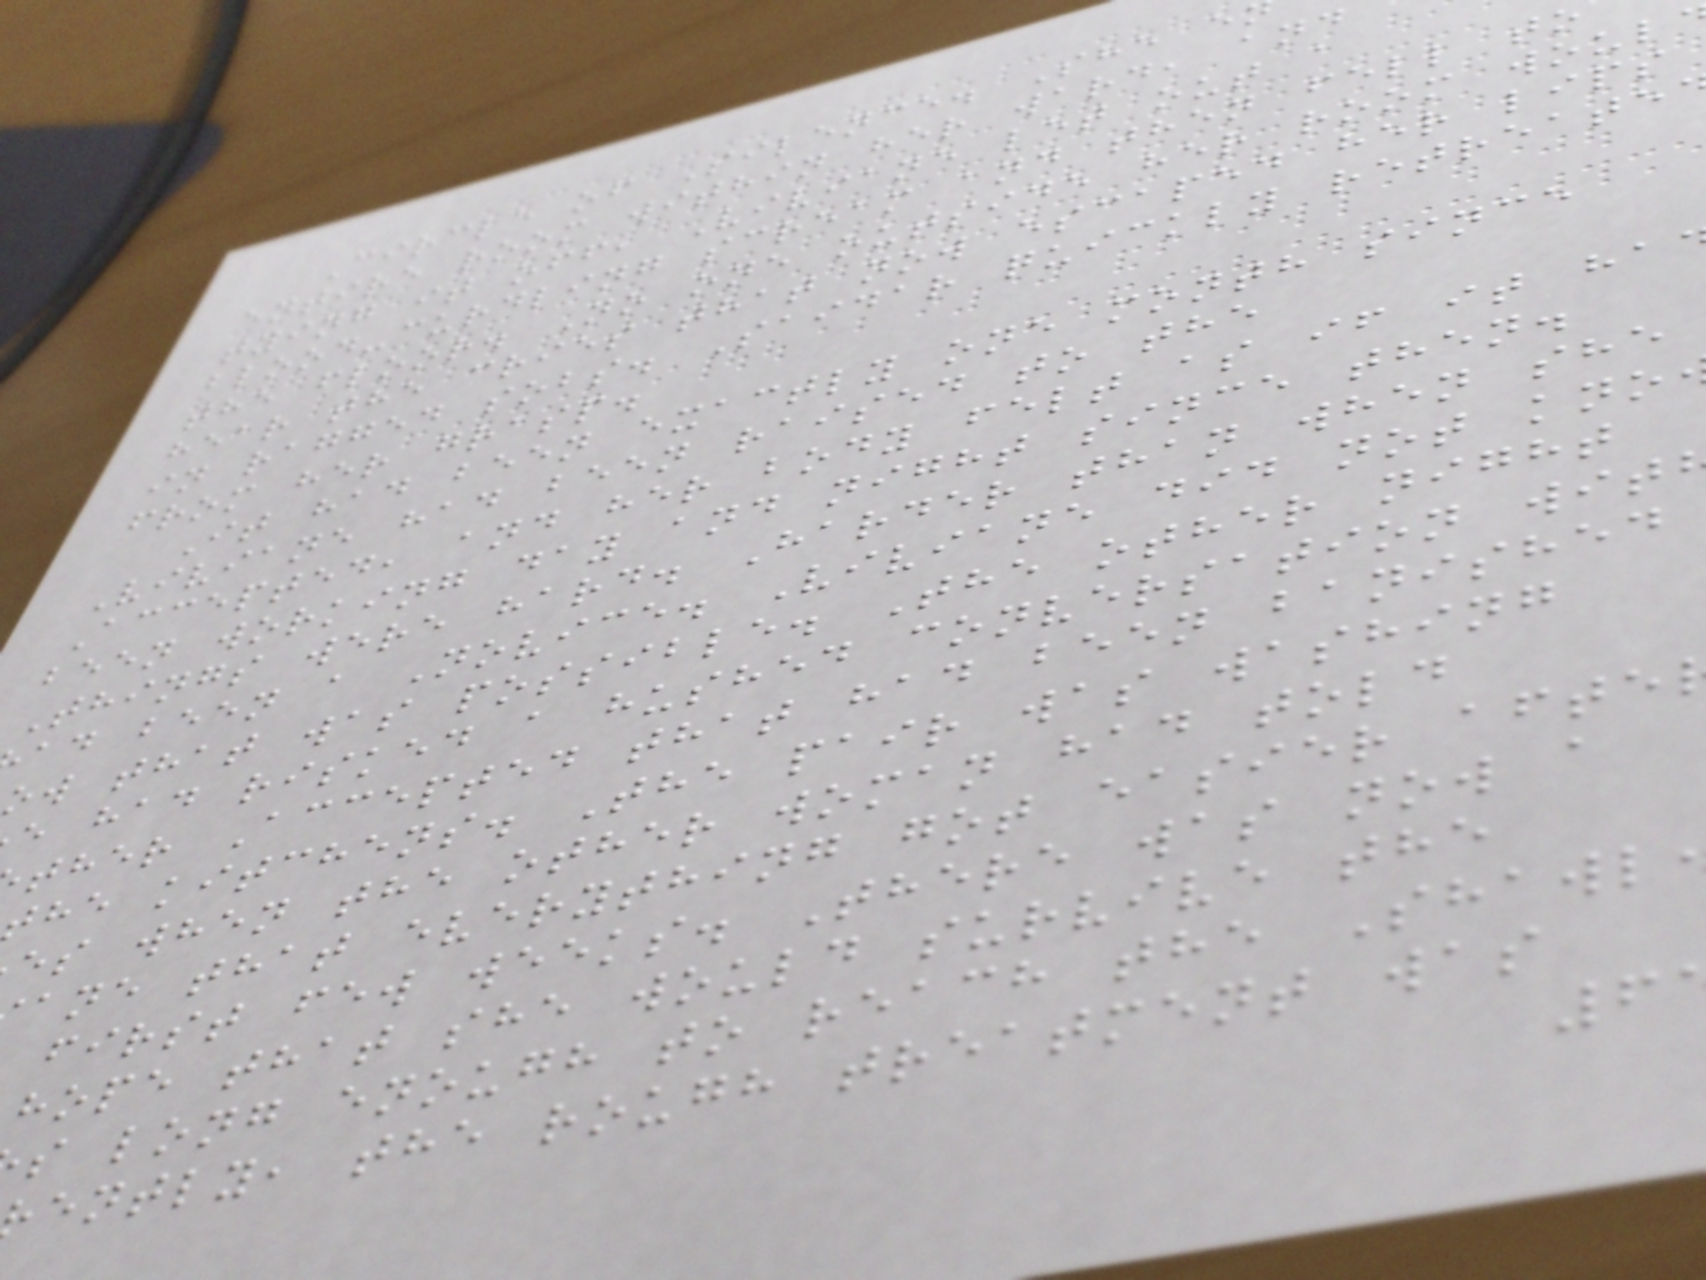Circle of Silence. She e
entire room within her ward, and
tying it off, Viviane let out a
blood-curdling scream and then fell to
the floor. No one outside her room woul
hear the cries that now escaped her lips
in ragged sobs. Saidar quickly retreate
from her grasp.
It had been exactly one month since
Viviane had been raised to the
Accepted, and her body felt as if it ha
been working day and night since then.
Things were hard. Harder than when she
ad been a Novice. Viviane did not kno
ow that was possible. The other night
e had risked a hushed conversation wit
ther Accepted that had been banished
he kitchens. The pair was washing
es when the other woman had told
ane that everything got easier afte
first few weeks. There was now a
hope that she would survive the
s long enough to reach the Shawl
ently, the rough treatment was
